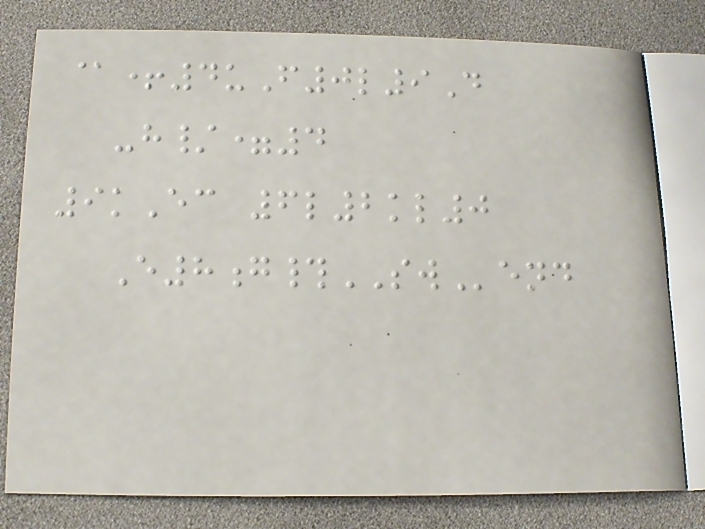@+4uF0l9D
-h/=4
9kEc 6l2kl0
E8g#SWend
